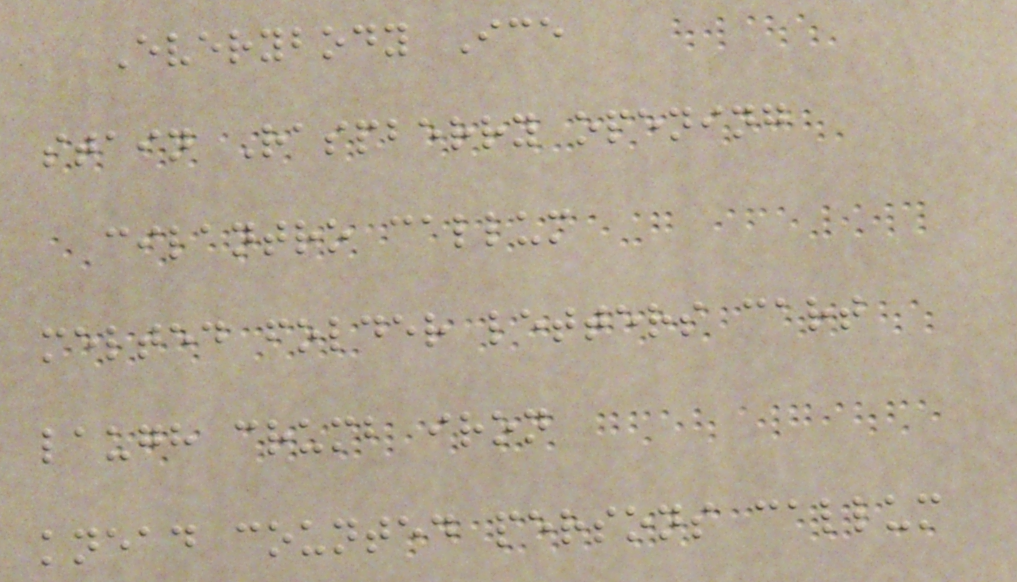Everybody Ice
stain Raspberry opening
cilantro callum
melted folder letters cart
laugh crumb iron
knead counted persons callum
